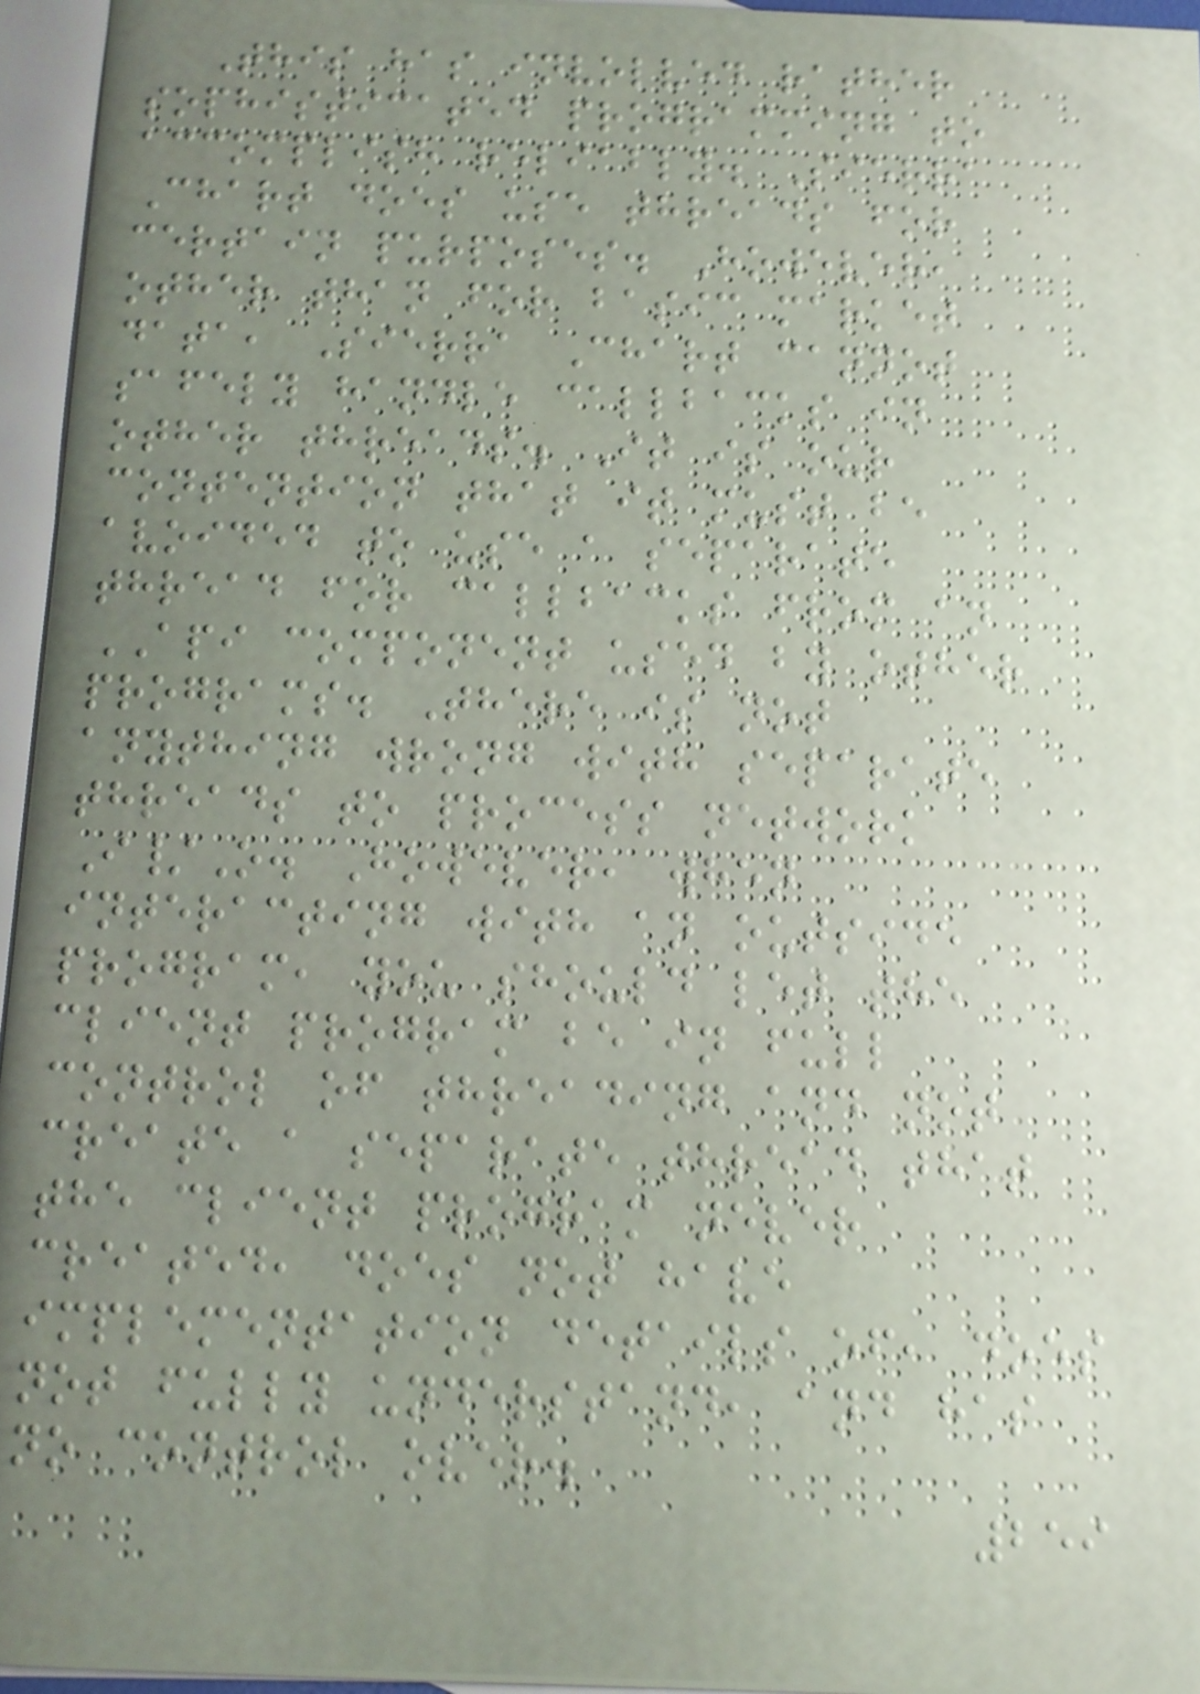This has involved rather
sophisticated programming to
accomplish reliably. Sierra
Chart does use threads for
certain purposes. However,
other than for basic market
data, Sierra Chart cannot
safely handle callbacks in
other threads. It is our
contention that it must be
avoided to use a separate
thread for callbacks from an
API component used by other
programs. There is not
anything wrong with separate
threads to process network
I/O. However, when
interacting with an outside
program, you should let the
client program be in full
control of threading and not
create a separate thread that
the client program never
created, does not have
implementation details of, does
not fully understand, and has
no control over.
259
